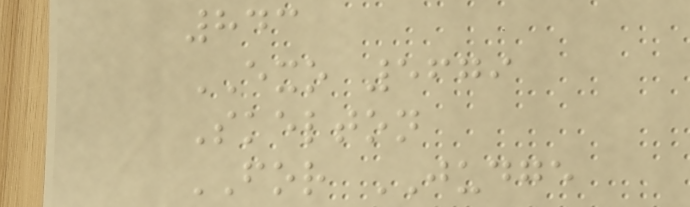843
EXO 5679
Skelton
FOR JUDGE
